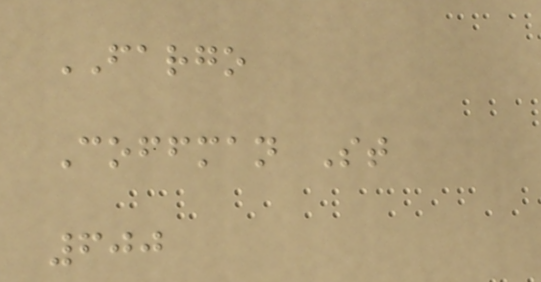FARGO
Coffman St
600
